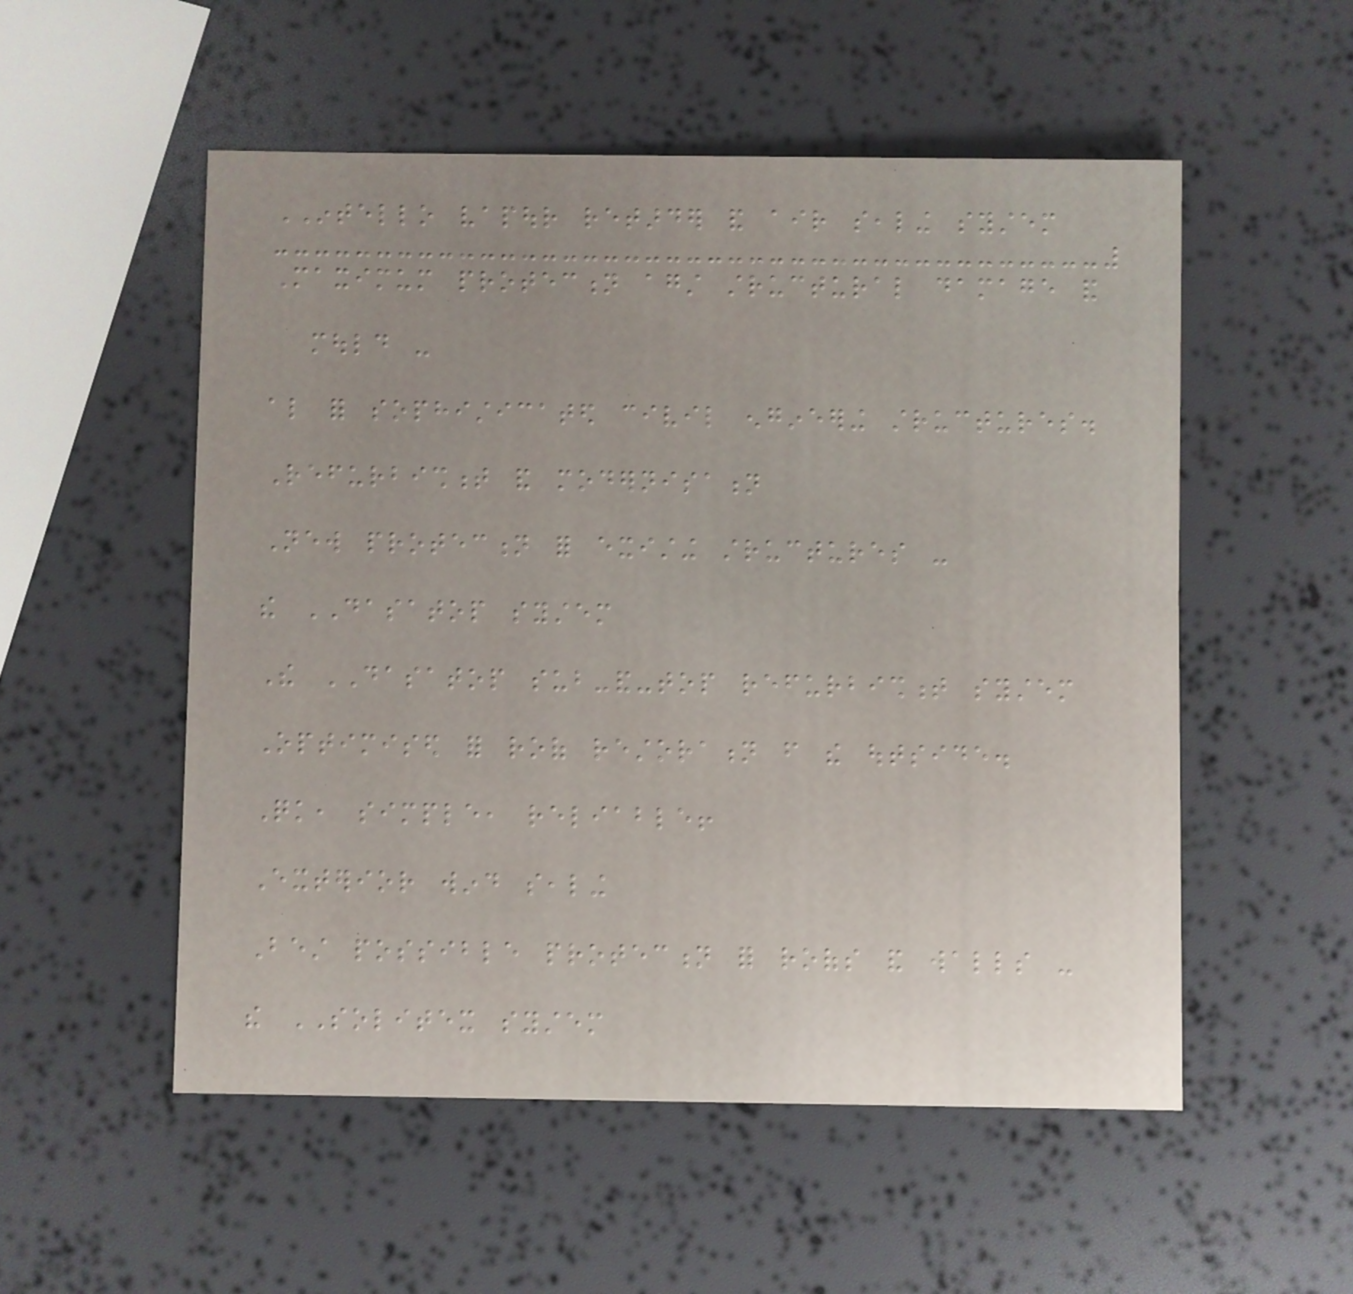INTELLO vapour retarder and air sealing system
Maximum protection against structural damage and
mould -
also for sophisticated civil engineering structures.
Refurbishment and modernisation
New protection for existing structures -
the DASATOP system
The DASATOP sub-and-top refurbishment system
Optimised for roof restoration from the outside.
Quick, simple, reliable!
Exterior wind sealing
Best possible protection for roofs and walls -
the SOLITEX system
